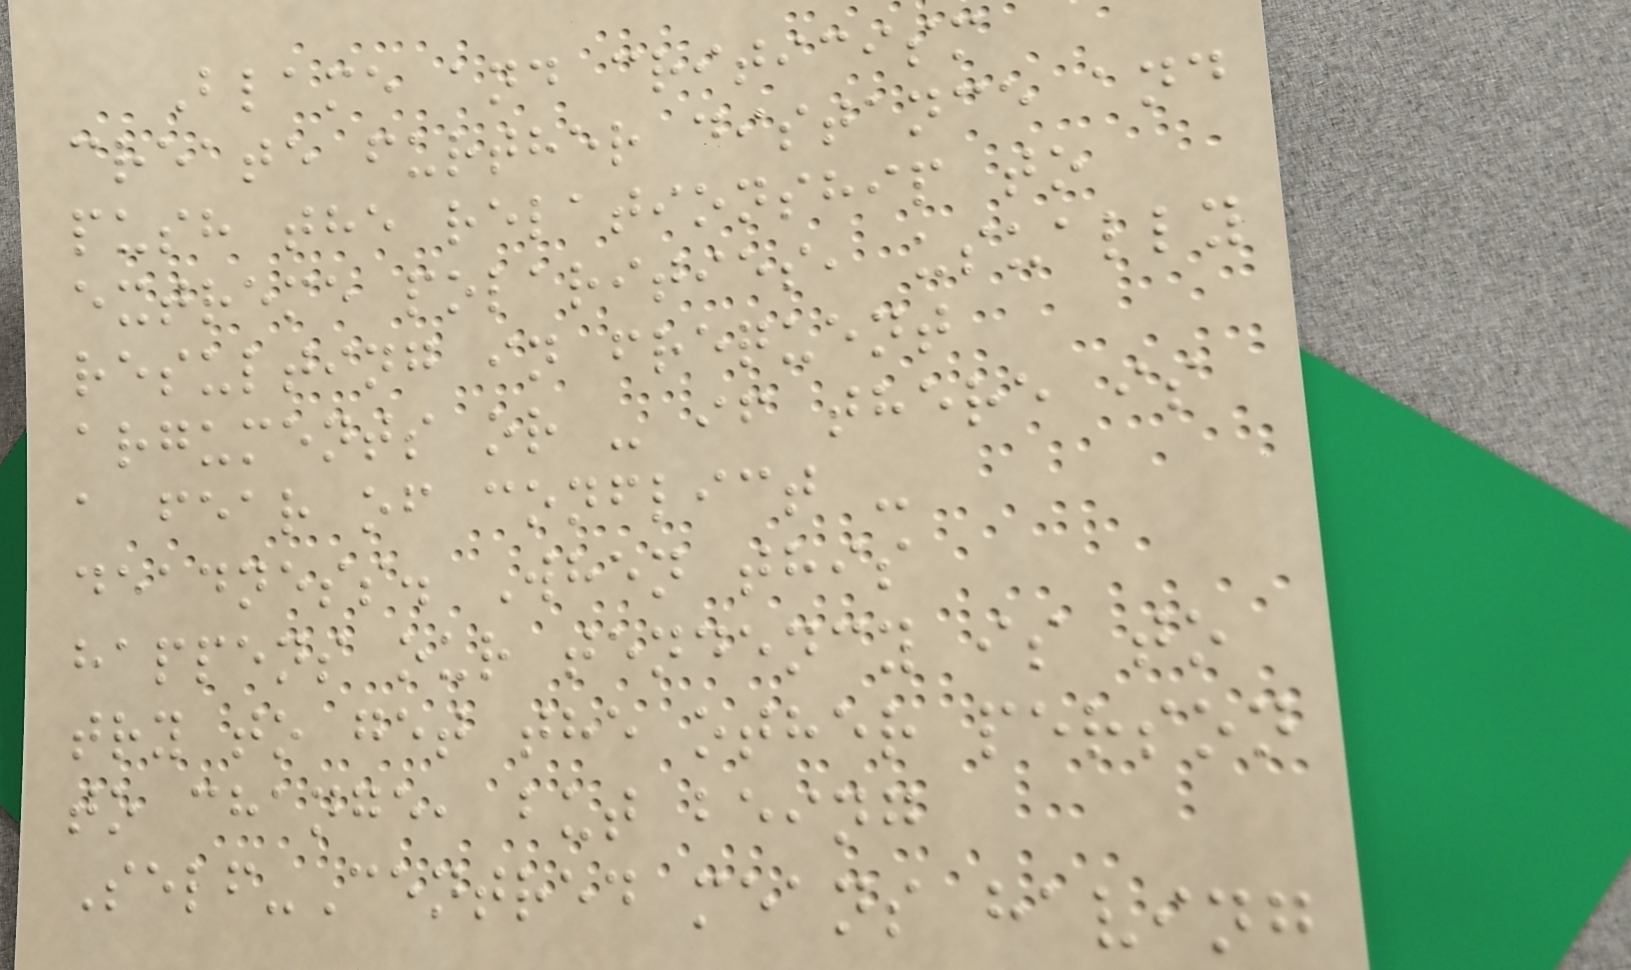Blame and criticism
create further distance and
push the relationship to
extreme polarities, usually
resulting in frequent
arguments or - if there is
a fear of conflict -
deadness. When this
happens our tendency is to
try to get the other person
to change, but being
Self-Centred means having
